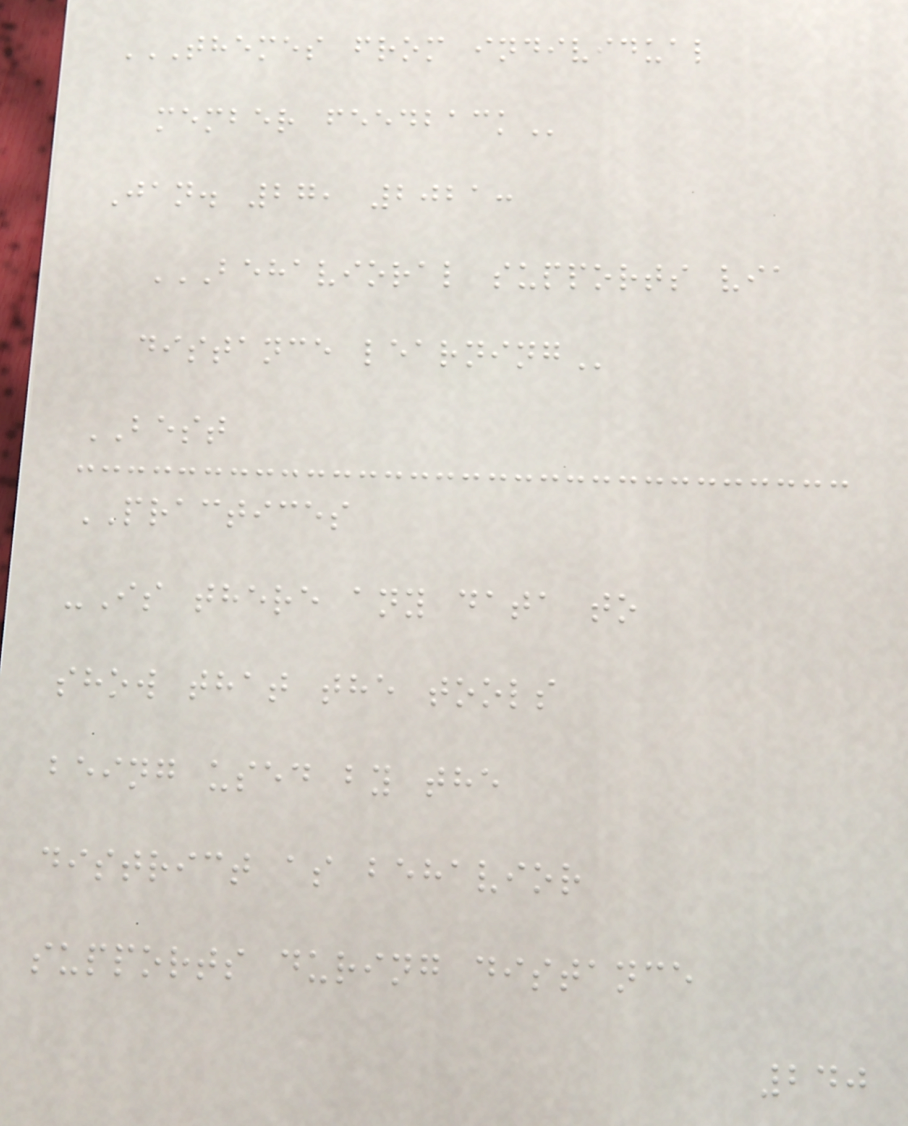THEMES FROM INDIVIDUAL
MEMBER FEEDBACK
Jan. 27, 2021:
BEHAVIORAL SUPPORTS VIA
DISTANCE LEARNING
BEST
PRACTICES
-Is there any data to
show that the tools
being used by the
district as behavior
supports during distance
240
